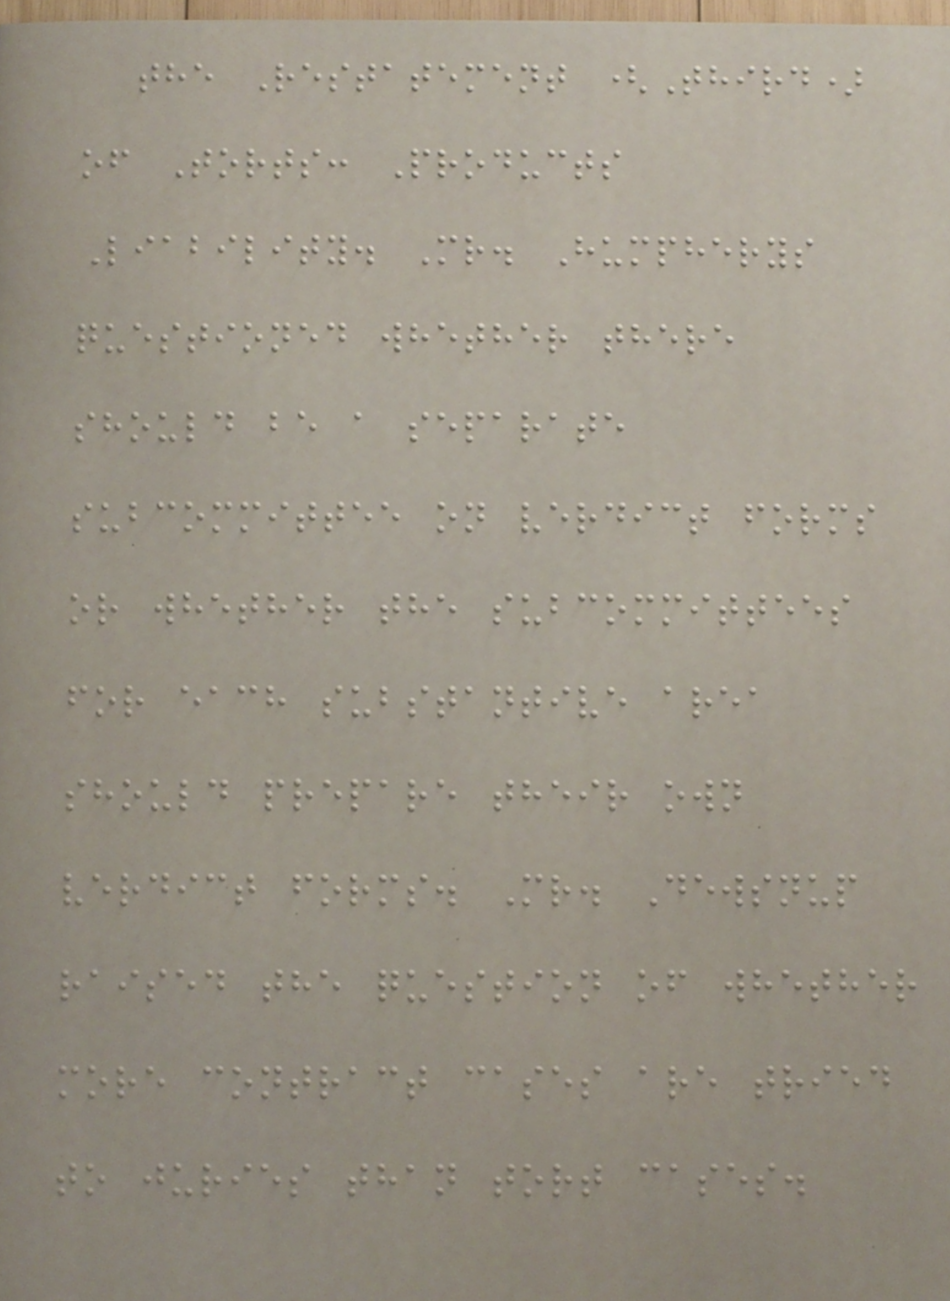the Restatement (Third)
of Torts: Products
Liability. Mr. Humpherys
questioned whether there
should be a separate
subcommittee on verdict forms
or whether the subcommittees
for each substantive area
should prepare their own
verdict forms. Mr. Dewsnup
raised the question of whether
more contract cases are tried
to juries than tort cases.
